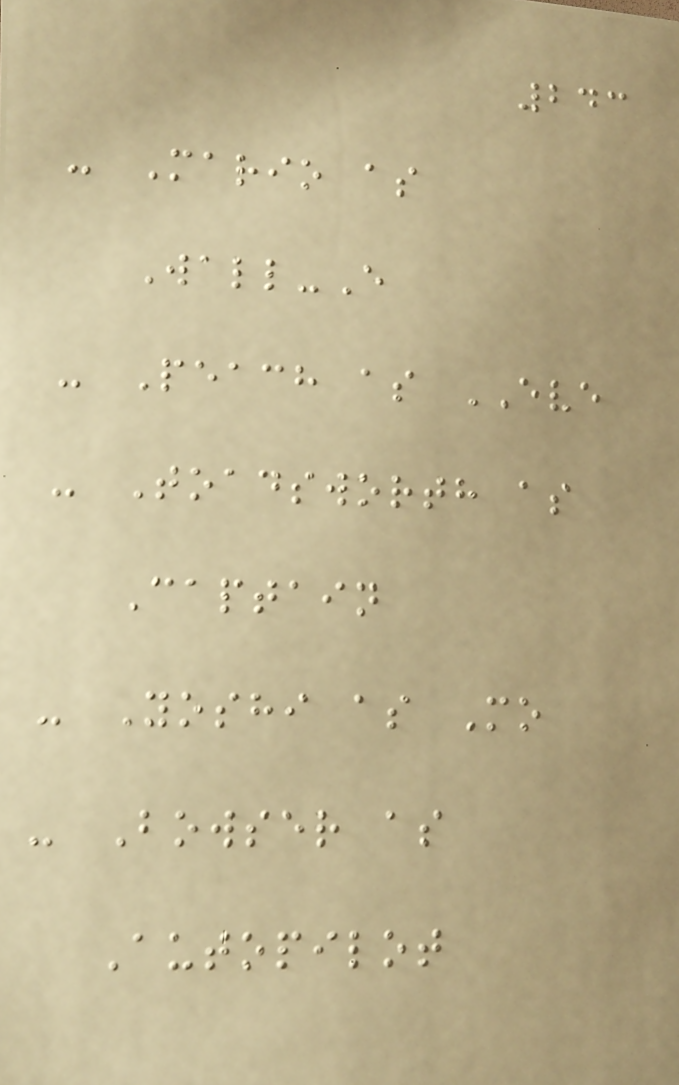243
- Mario as
Wall-E
- Peach as EVE
- Toadsworth as
Captain
- Yoshi as Mo
- Bowser as
Autopilot
